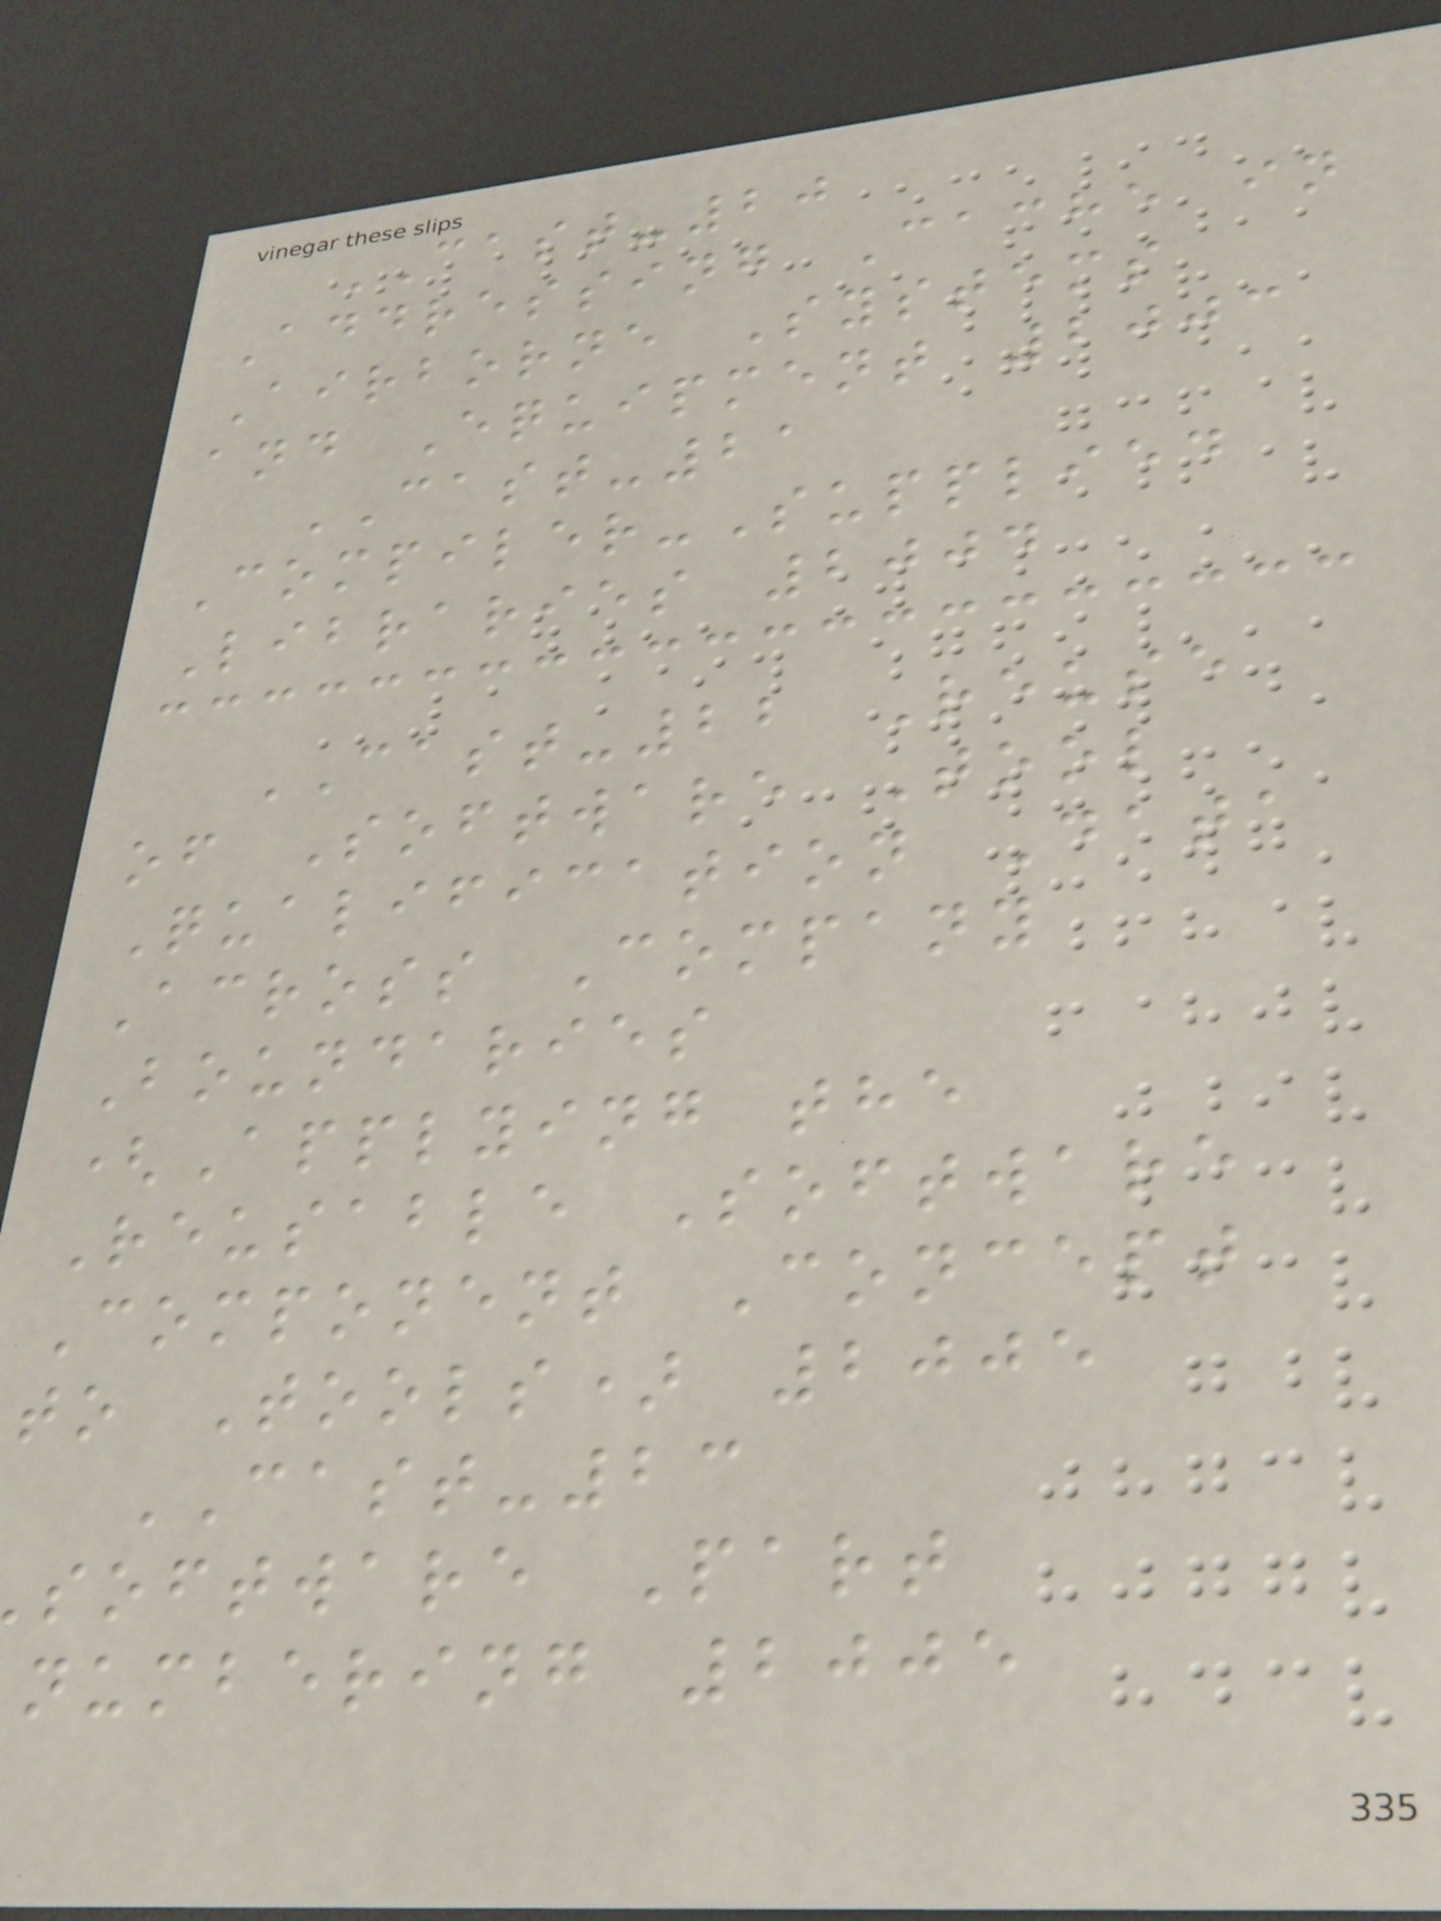CAST-20
Addressing Cache in
Airborne Systems
and Equipment 2003
CAST-21
Compiler-Supplied
Libraries 2004
CAST-22 Reuse
of Software Tool
Qualification Data
Across Company
Boundaries
(Applying the
Reusable Software
Component Concept
to Tools) 2005
CAST-23
software Part
numbering 2005
